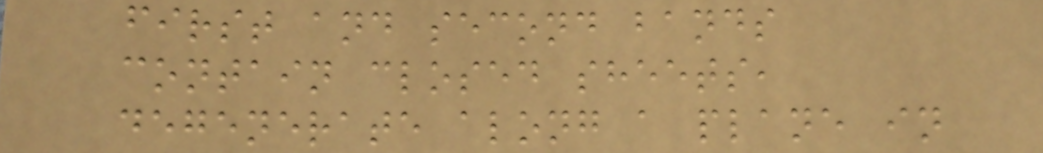first and second bands
contain closed sheets,
degenerate along a plane in
